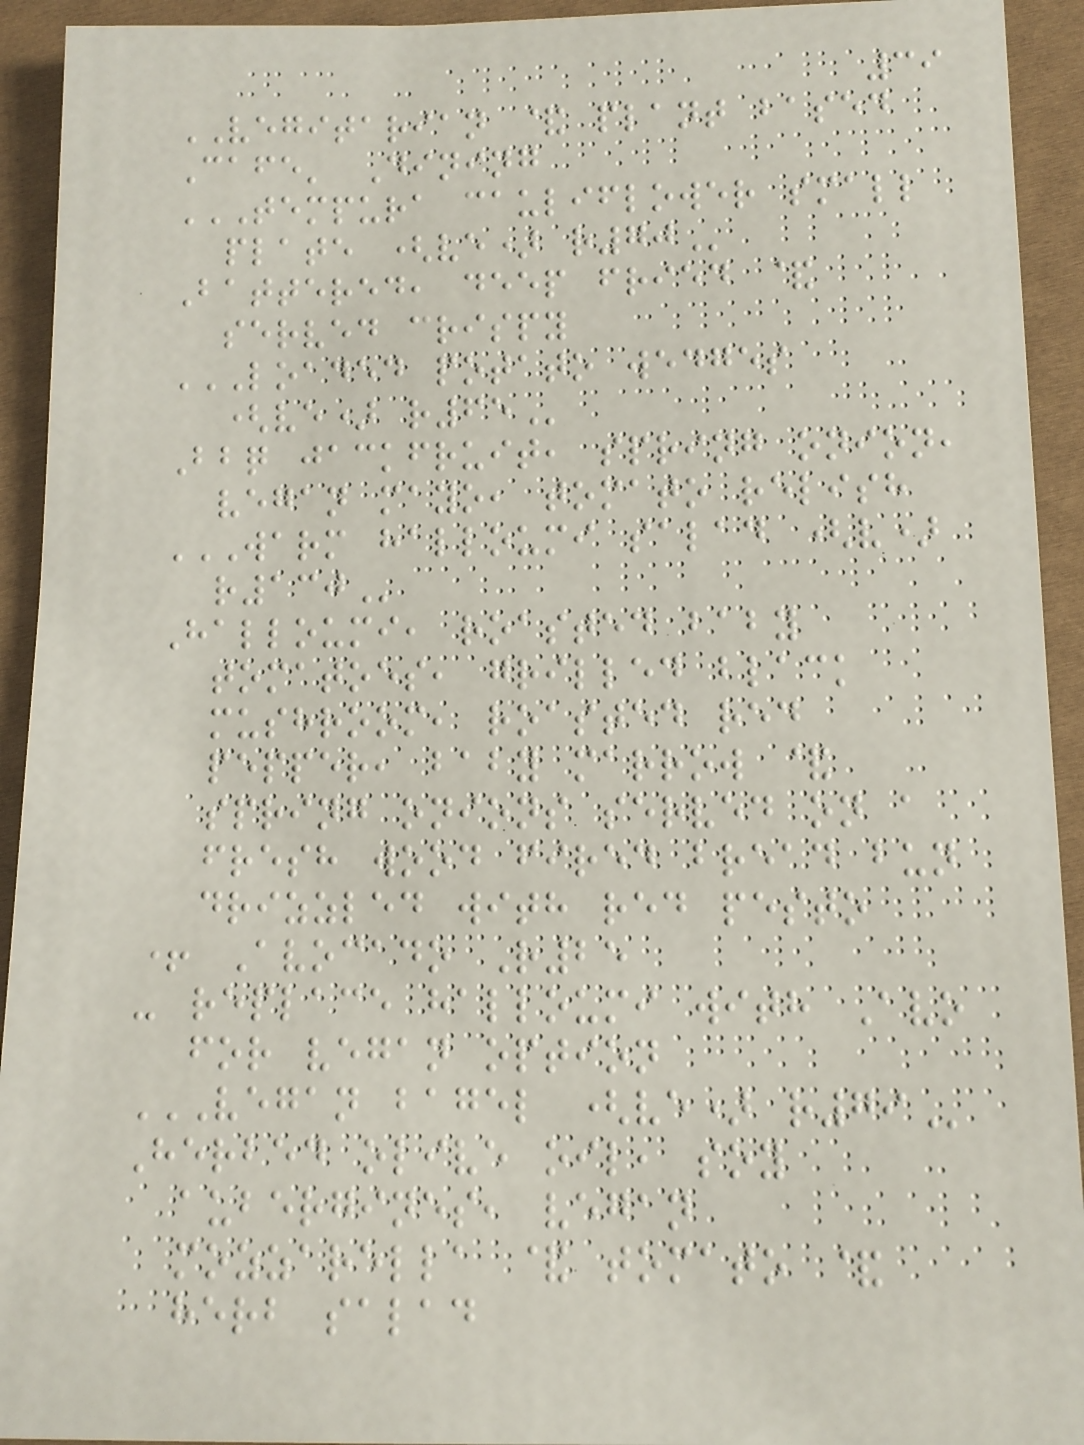39
VEGITARIAN & plant based
Cafe' Dining
TEMPURA CAULIFLOWER SMALL
PLATE (VE) R70
Battered, deep fried &
served crispy
LOADED POTATO WEDGES
(VE) R65
Bbq jackfruit, spring onion,
vegan mayo, tomato relish
WARM HALLOUMI SALAD (V)
R130
Halloumi, roasted baby
tomatoes, grilled black
mushroom, roasted red
pepper, baby marrow &
spring onions served on a
fresh wood fired bread bun
drizzled with red pesto
+ Avocado R25
- replace halloumi with Avo
for vegan option
VEGAN BAGEL (VE) R79
Herbed olive oil, soy
aubergines, vegan
mozzarella & tomato &
herb salad
